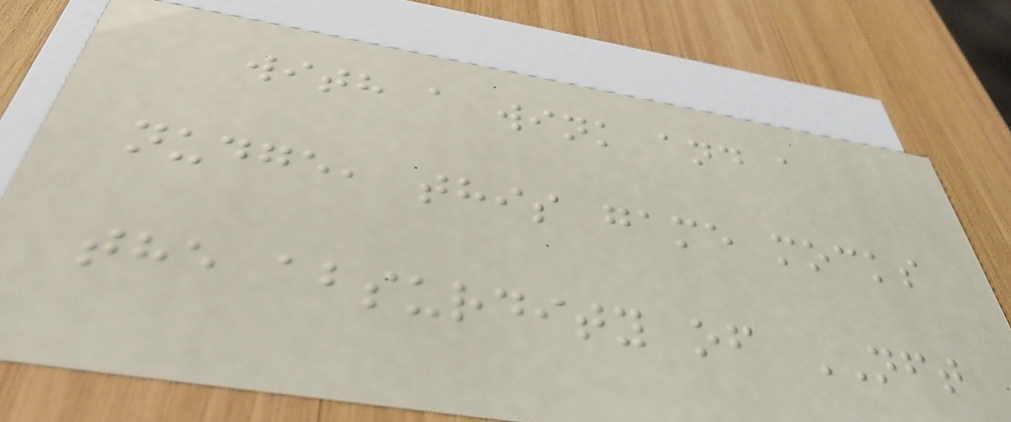with a wink and a
nudge, this game mocks
the absurdity of NFT
